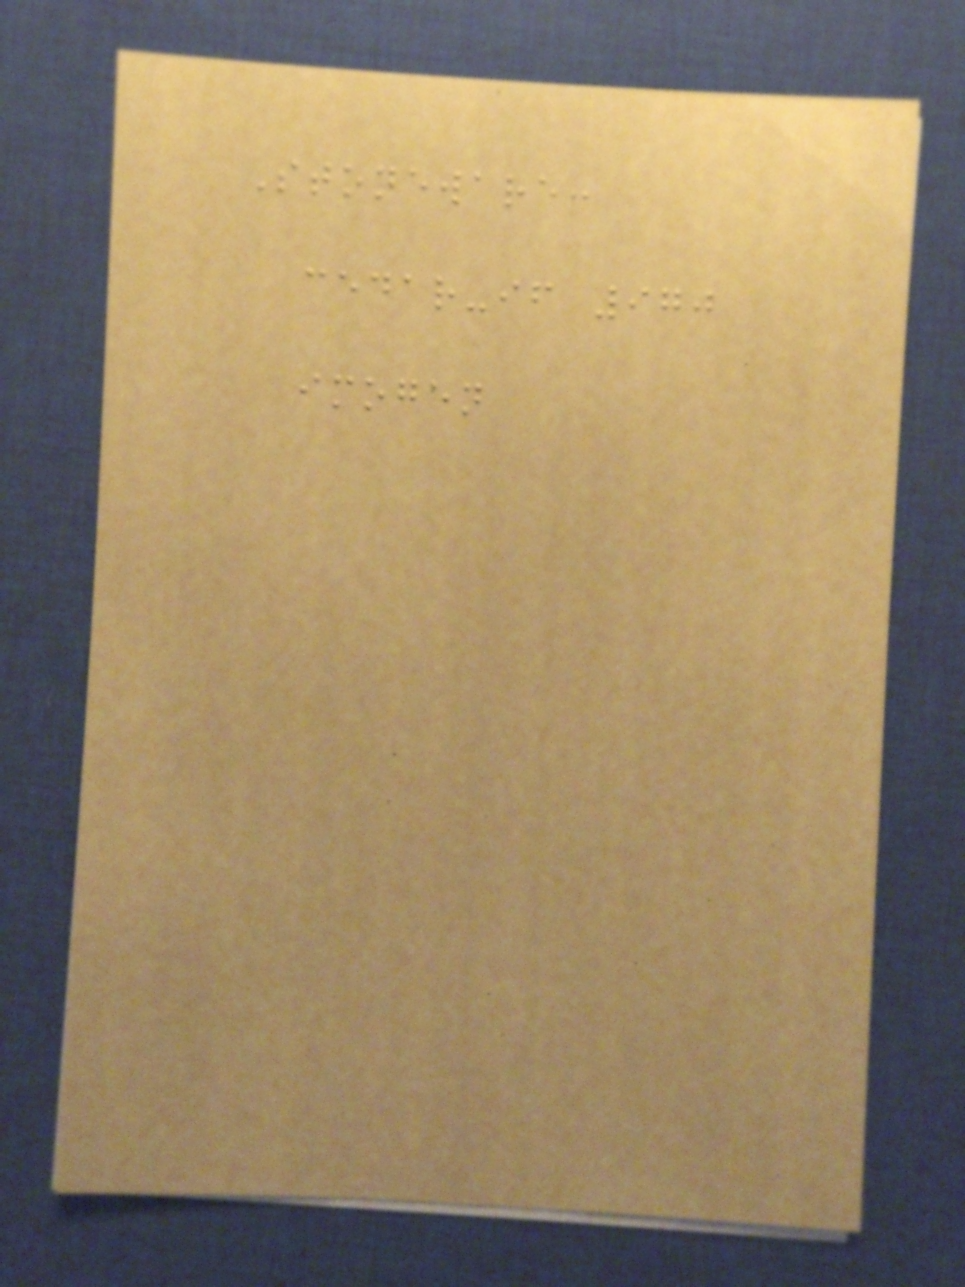Stoneware:
cedar-if 970
imogen
